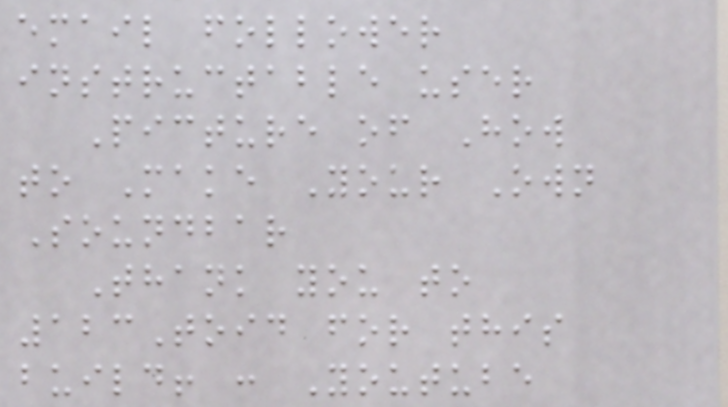email follower
instructable user
Picture of How
to Make Your Own
Soundbar
Thank you to
123Toid for this
build! : Youtube
